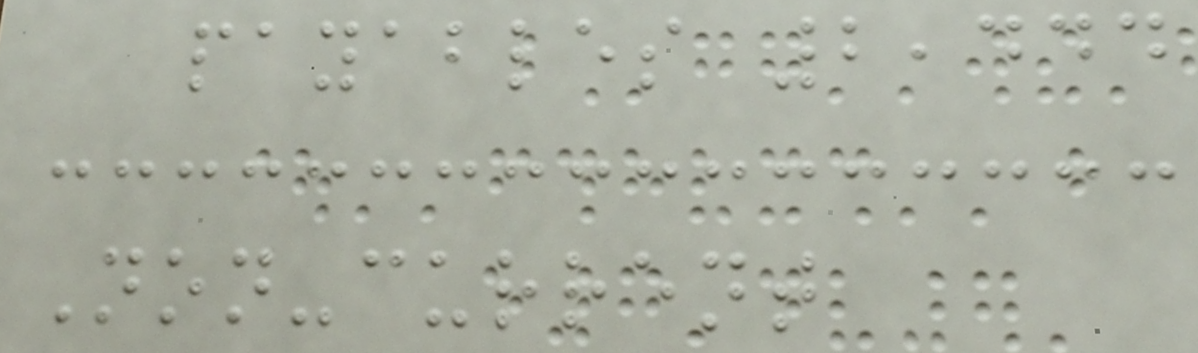payables 2,444
Non-current
